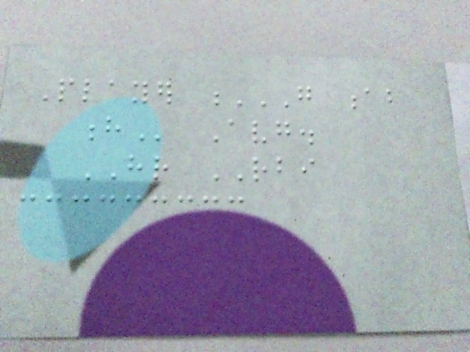Player G AB
H Avg.
HR RBI
